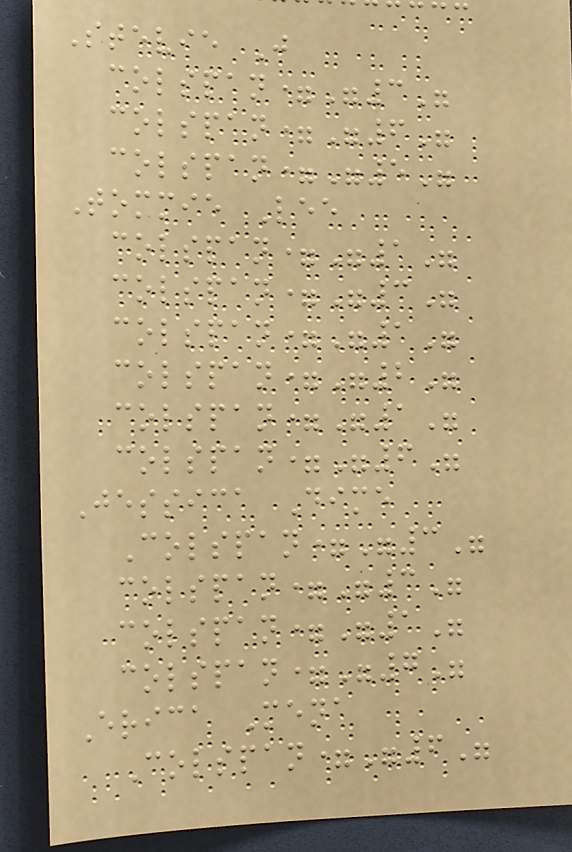Stevie J
colspan="3"
colspan="6"
colspan="5"
Tommie Lee
colspan="1"
colspan="3"
colspan="1"
colspan="2"
colspan="1"
colspan="6"
Jessica Dime
Colspan="3"
colspan="3"
colspan="1"
colspan="7"
Erica Mena
Colspan="6"
